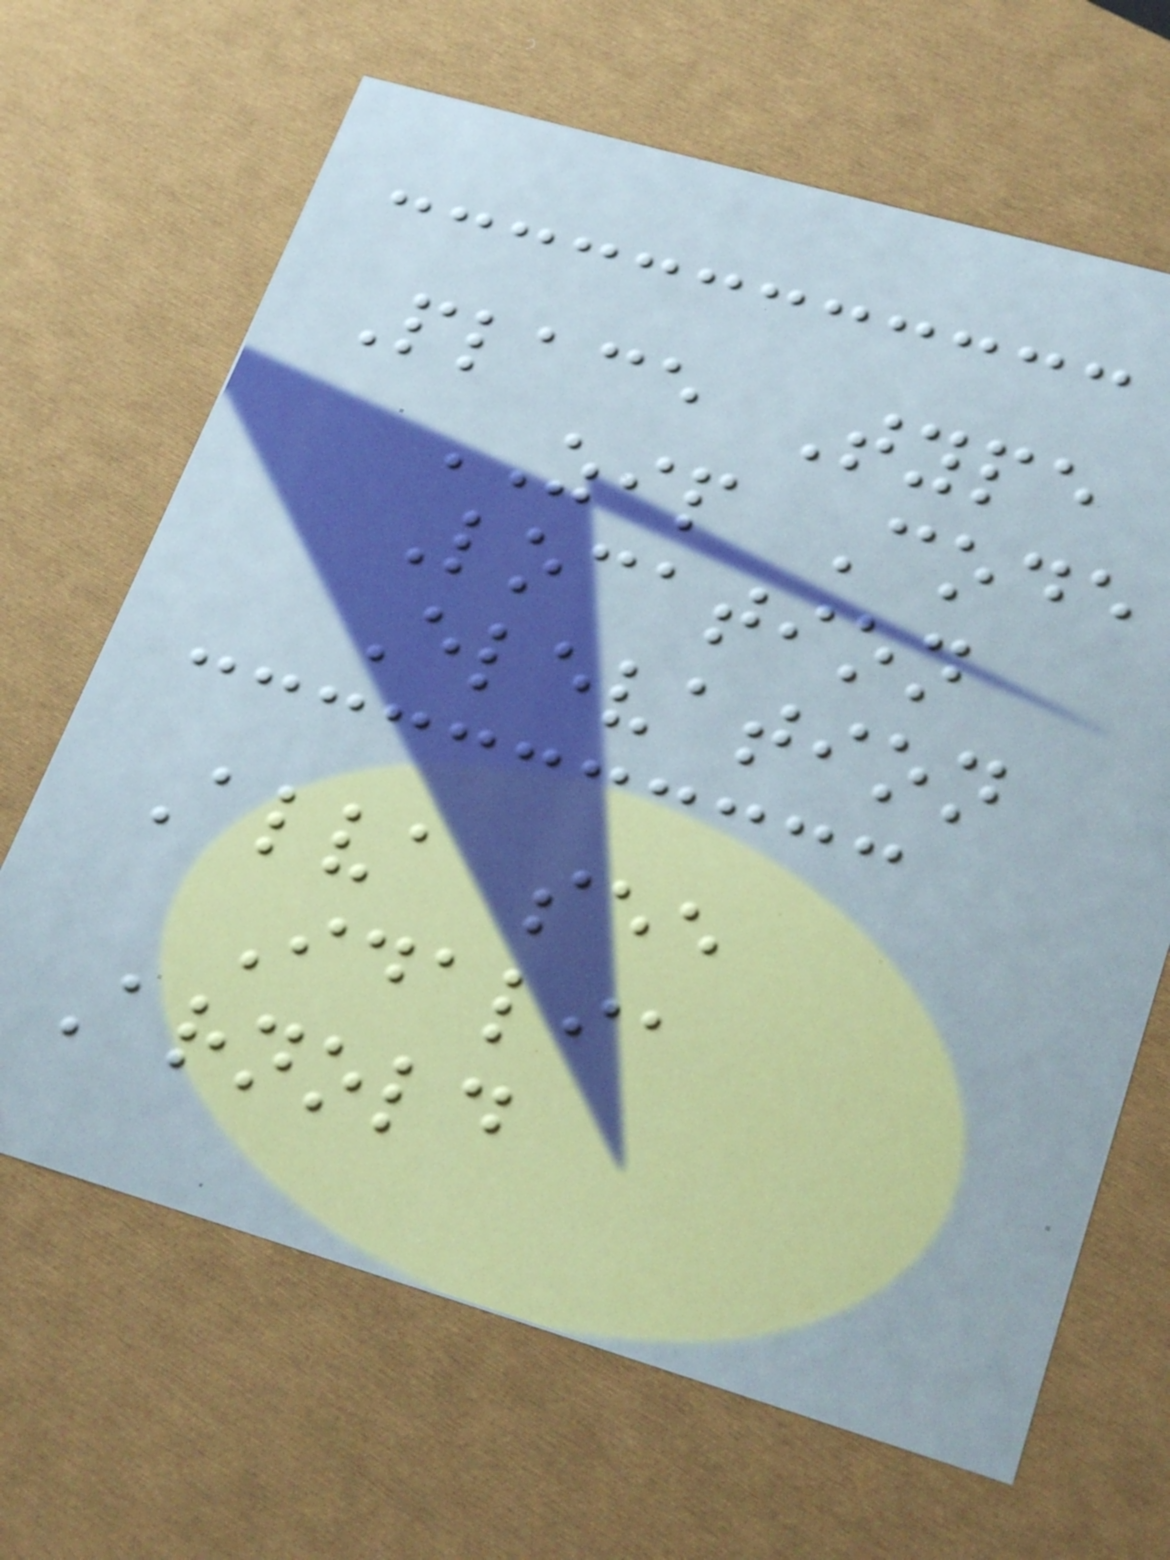Place Type
ZIP Code
Location
Elevation
Alva see
Idalia
Arnold
